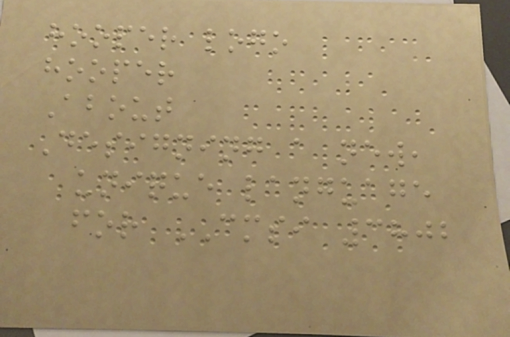hooper logo
hooper
About
Designing a new,
unique language
for CMSI 3802
